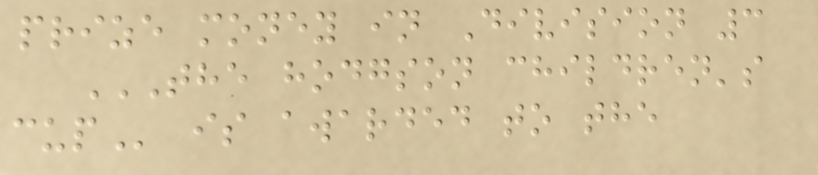prize money in Division 3
THE HODGSON CHILDREN'S
CUP is awarded to the
